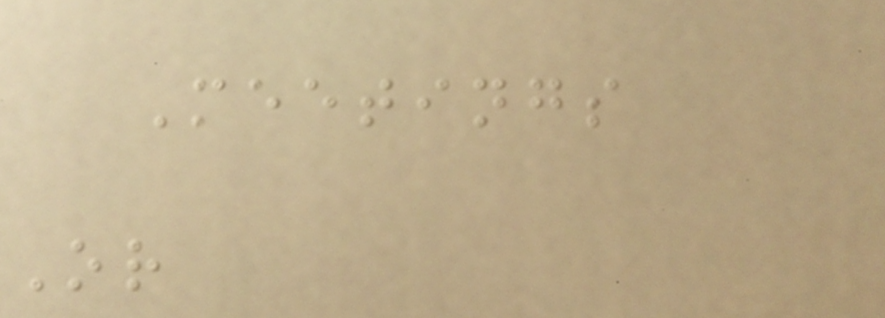Meetings
Or
